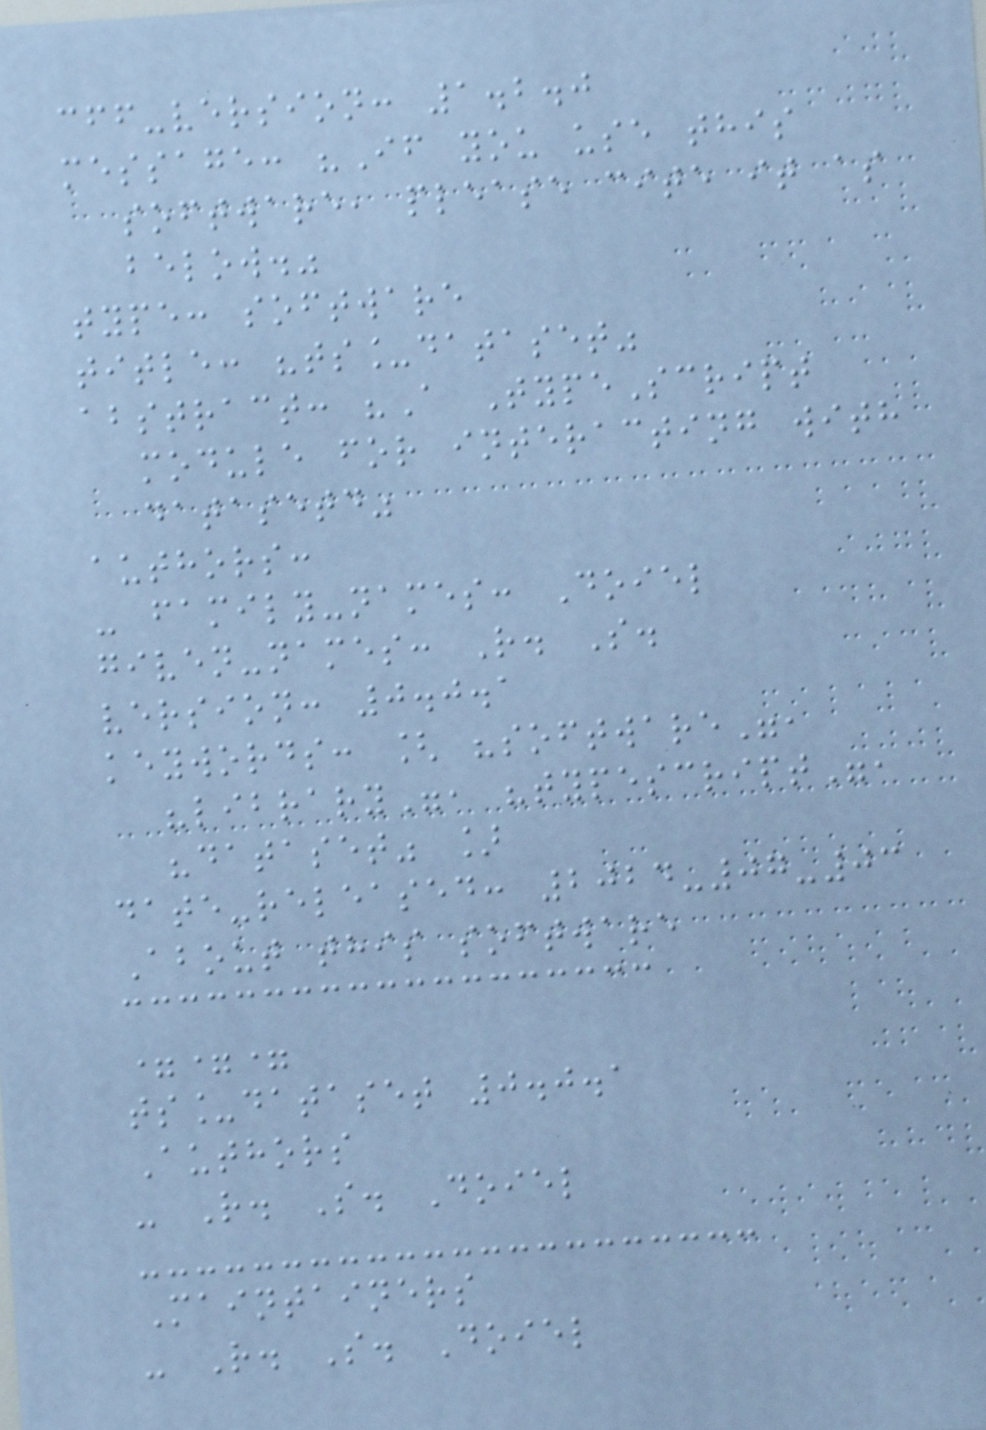cff-version: 1.2.0
message: "If you use this
software, please cite it as
below."
type: software
title: "ts_dataset"
abstract: "A TypeScript
module for interacting with
datasetd"
authors:
- family-names: Doiel
given-names: R. S.
version: 0.0.1
keywords: [ "software",
"library", "typescript",
"dataset" ]
date-released: 2024-07-03
About this software
===
ts_dataset 0.0.1
Authors
- R. S. Doiel
Maintainers
- R. S. Doiel
